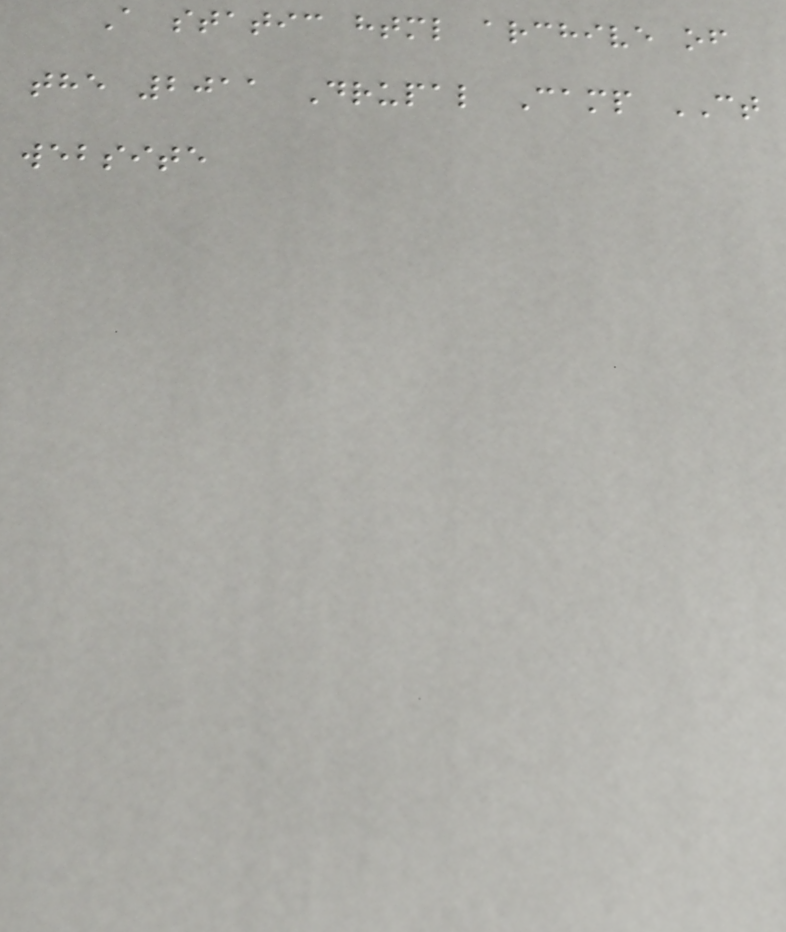A static html archive of
the 2011 Drupal Camp CT
website
